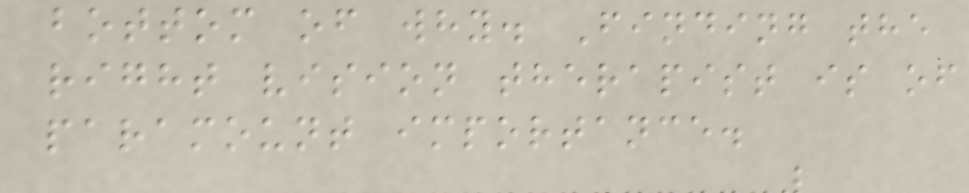bottom of why. Finding the
right vision therapist is of
paramount importance.
